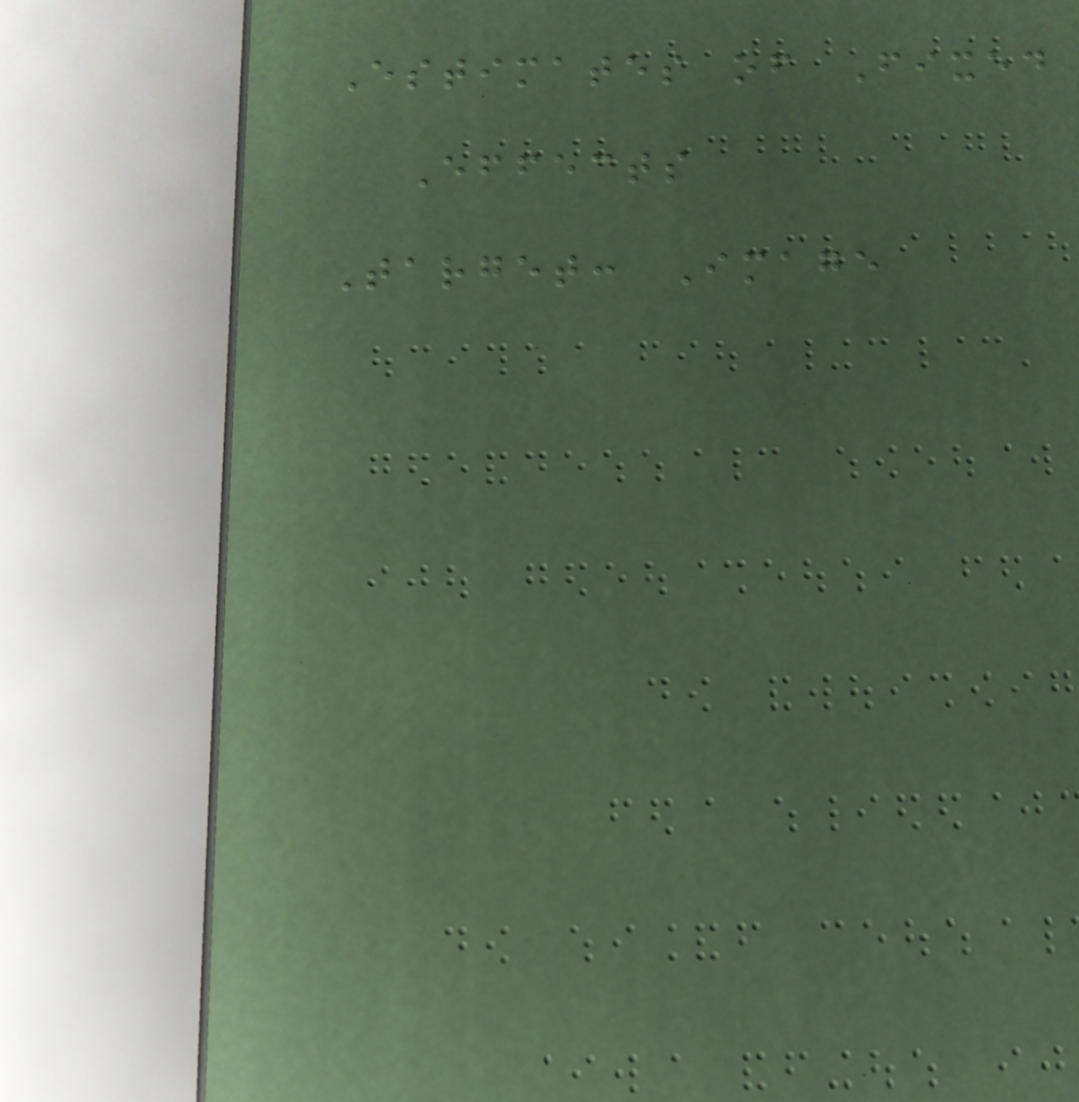Estimates of Fixed
Effects
Target: Image
